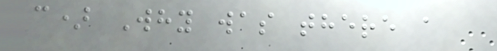c) Why was there a
